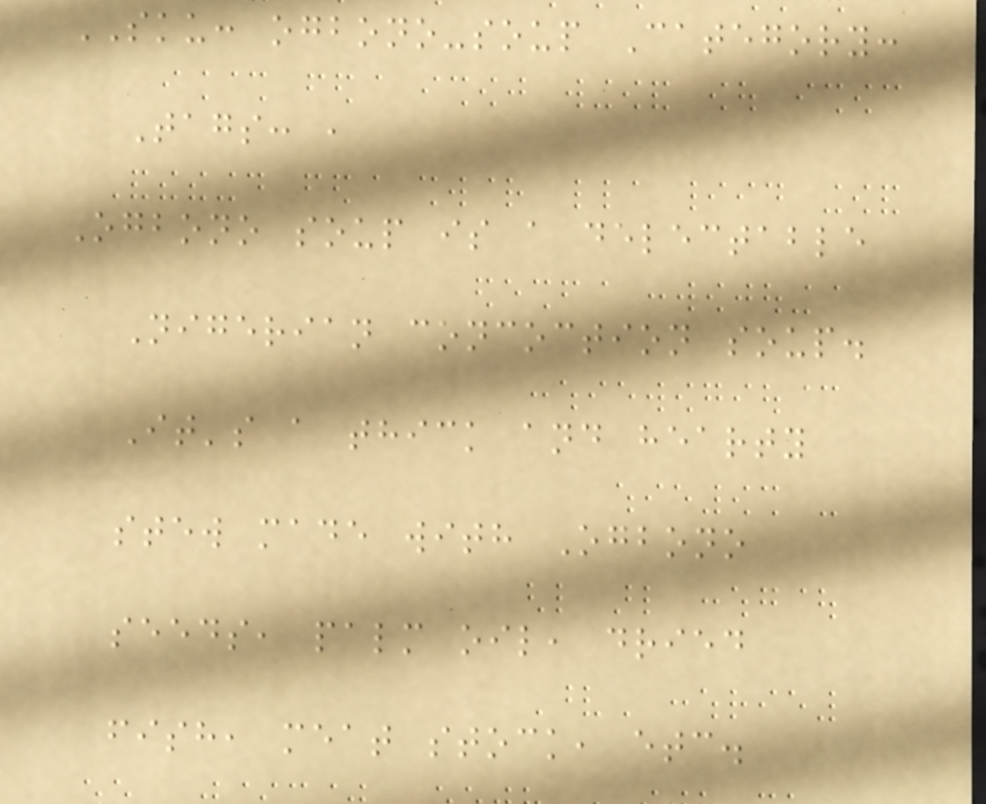SKU: ogbono-soup Category:
Tags: ,
Ogbono soup is a delectable
Nigerian concoction soup.
It's a thick and hearty
stew made with Ogbono
seeds, palm oil, dried
fish, meat stock, etc.
